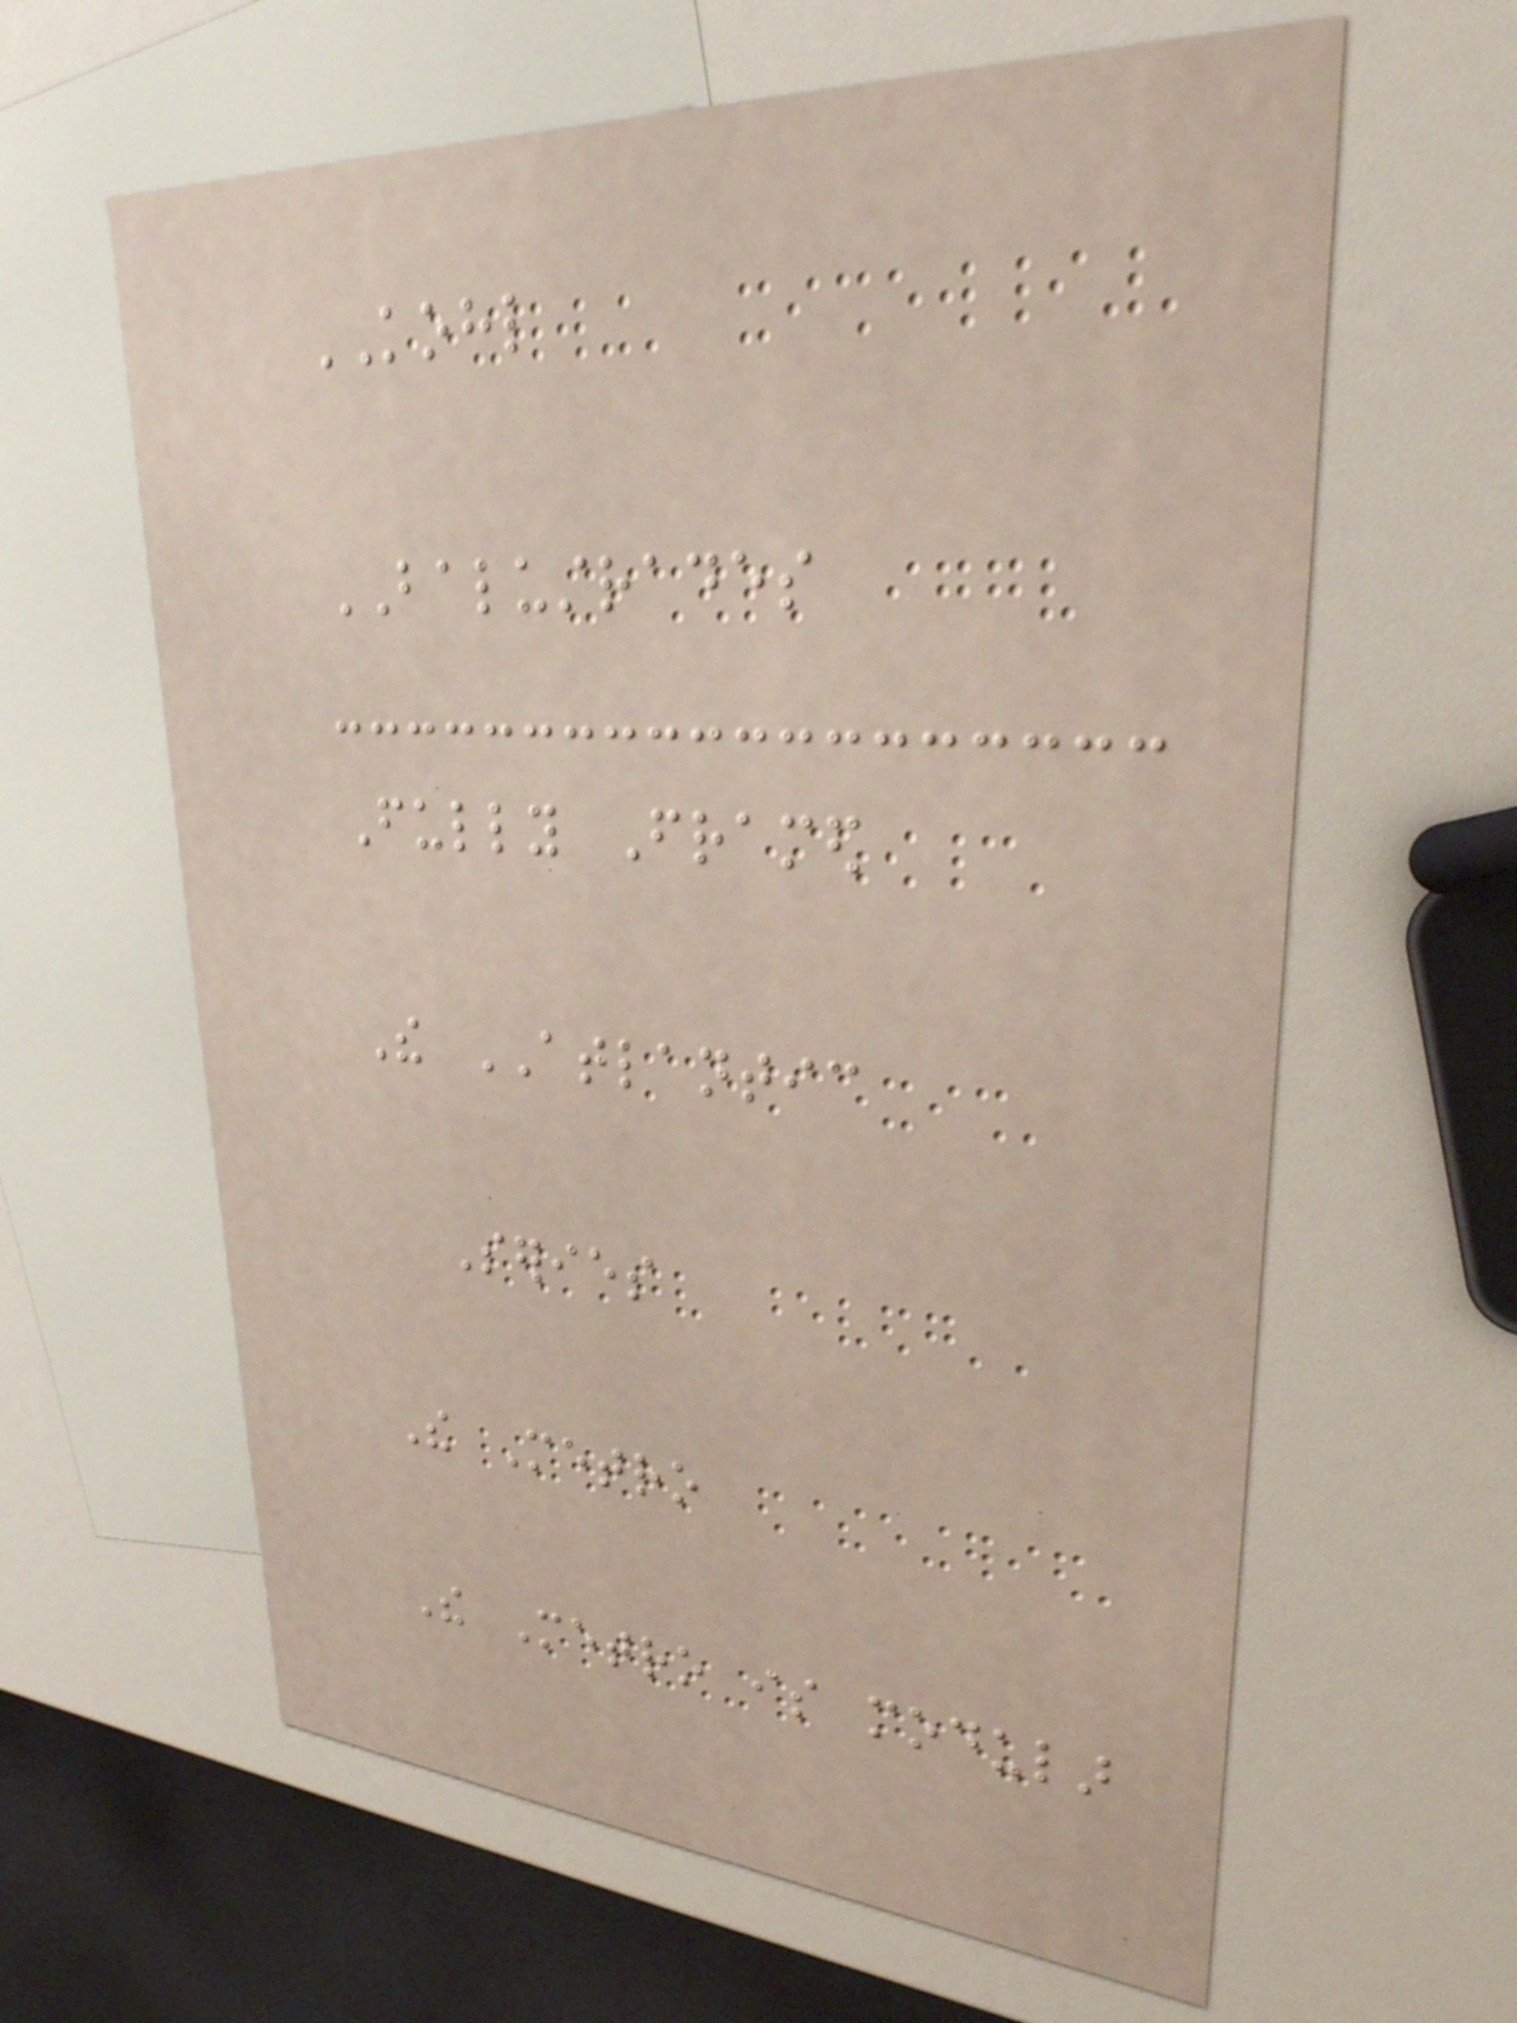KOHL
BALUSTRADES
Fully Framed
The ATLANTIC
Series
The Metro
The Metro is modular
